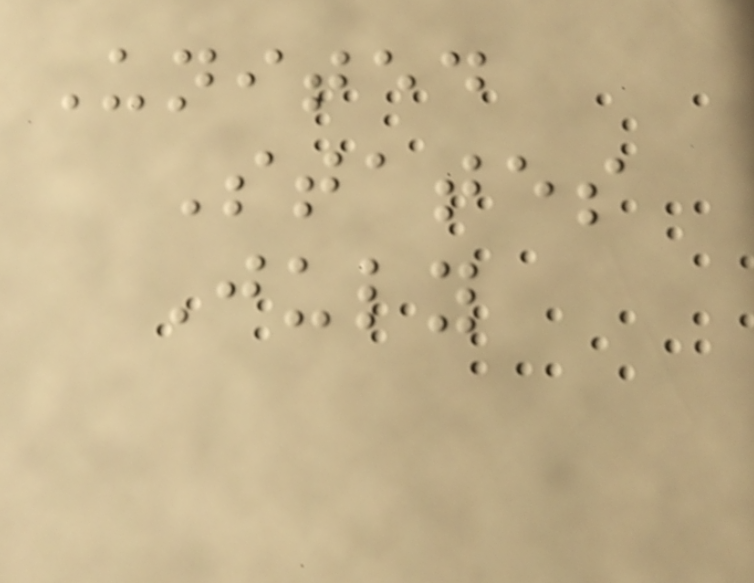United
States
July
